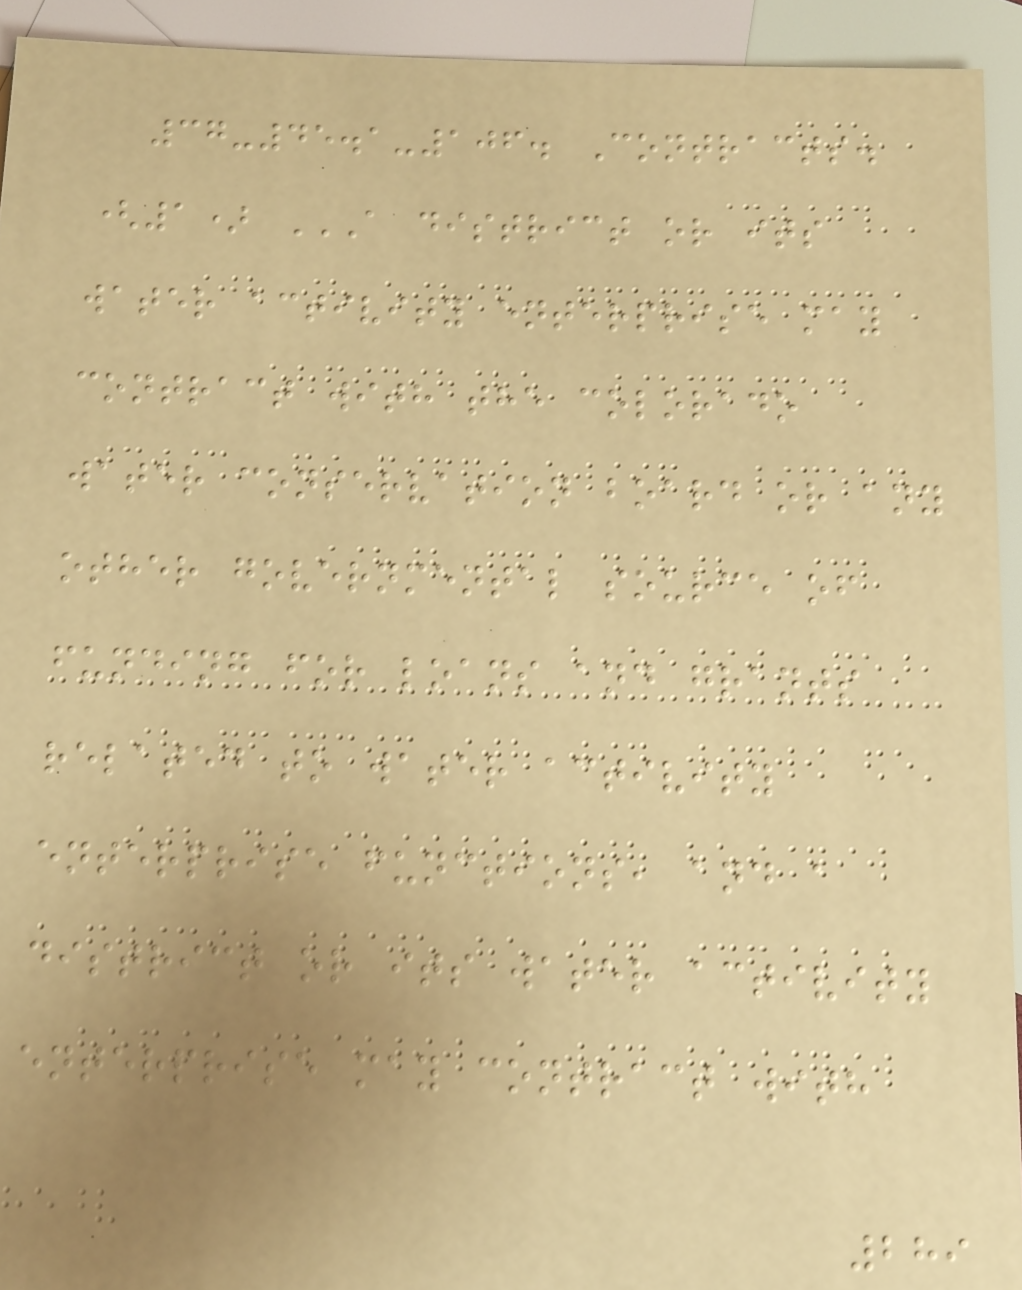37-45.1-106. Contracts.
(1) A DISTRICT OR ITS
WATER ACTIVITY ENTERPRISE MAY
CONTRACT WITH THE COLORADO
WATER CONSERVATION BOARD OR ANY
OTHER GOVERNMENTAL SOURCE OF
FUNDING FOR LOANS AND GRANTS
RELATED TO WATER ACTIVITY
ENTERPRISE FUNCTIONS, AND A
DISTRICT OR ITS WATER ACTIVITY
ENTERPRISE MAY CONTRACT WITH
289
